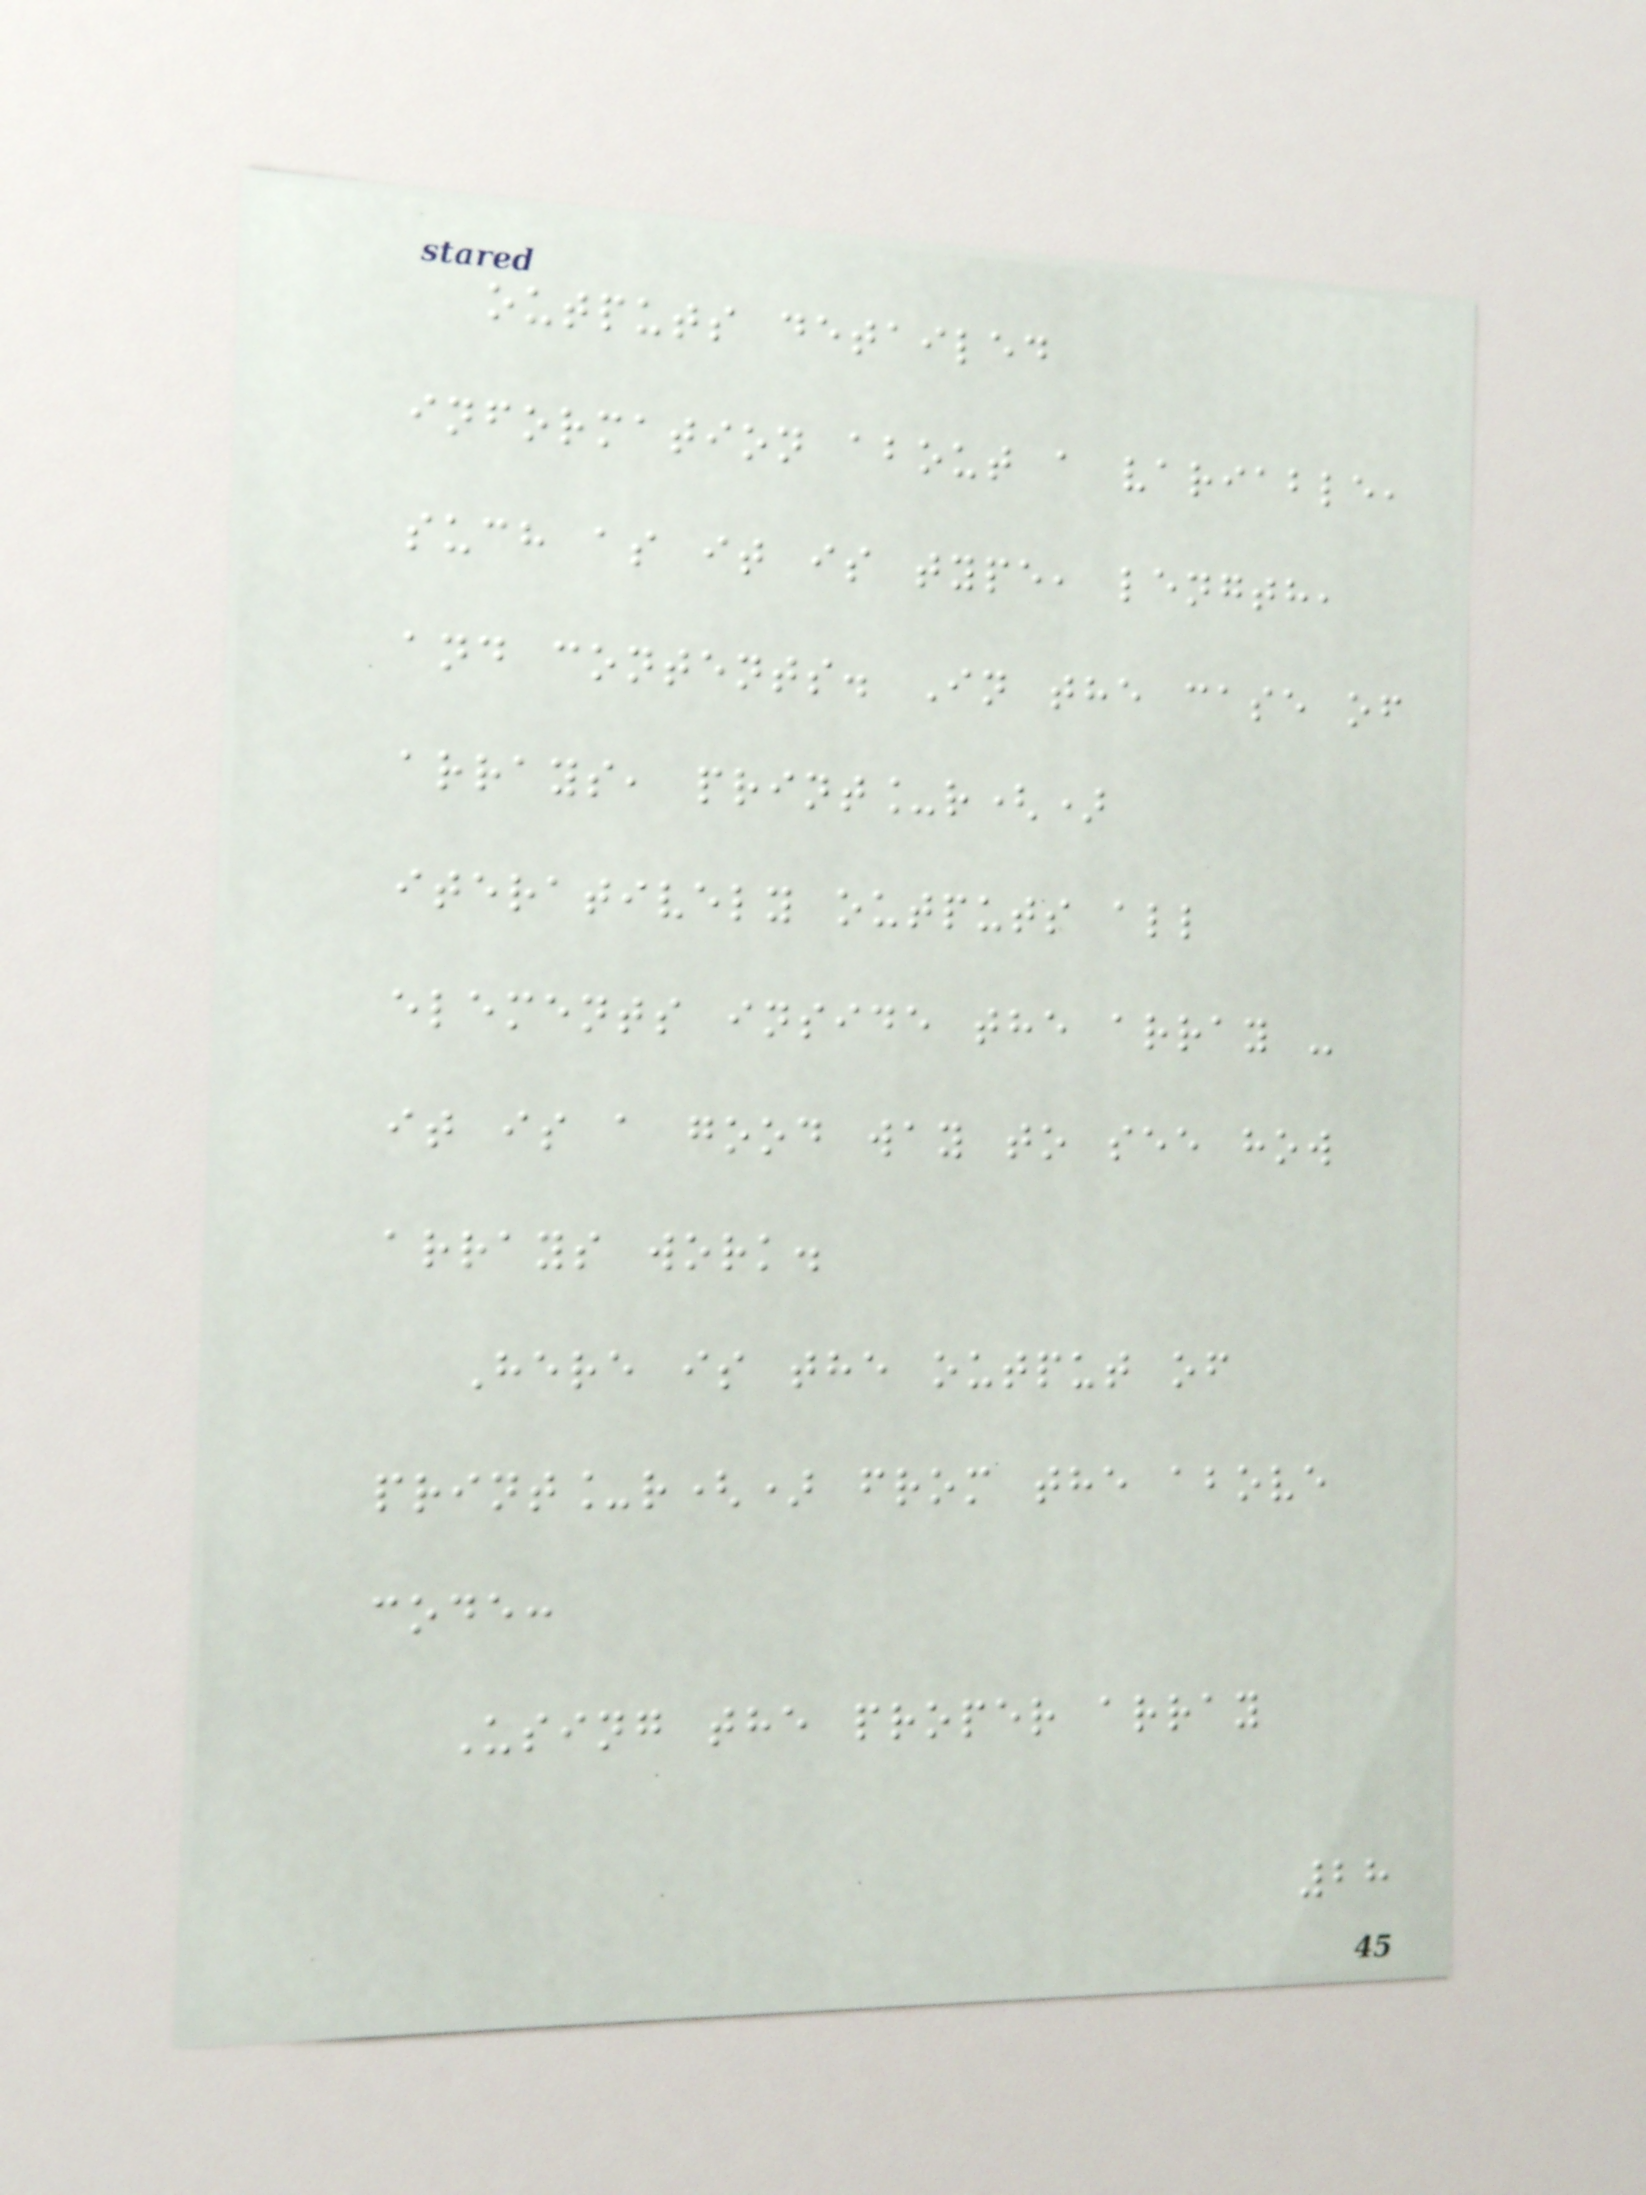outputs detailed
information about a variable,
such as it is type, length,
and contents. In the case of
arrays, print_r()
iteratively outputs all
elements inside the array -
it is a good way to see how
arrays work.
Here is the output of
print_r() from the above
code:
Using the proper array
28
